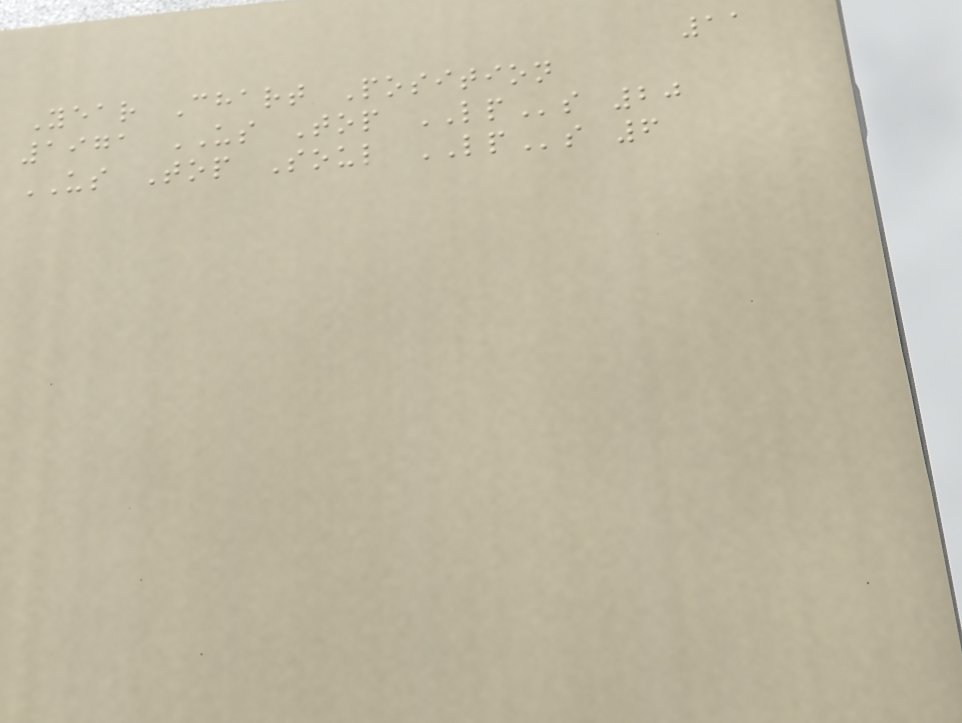11
Year Chart Position
1971 US Top LPs 20
US Top Soul LPs 6
